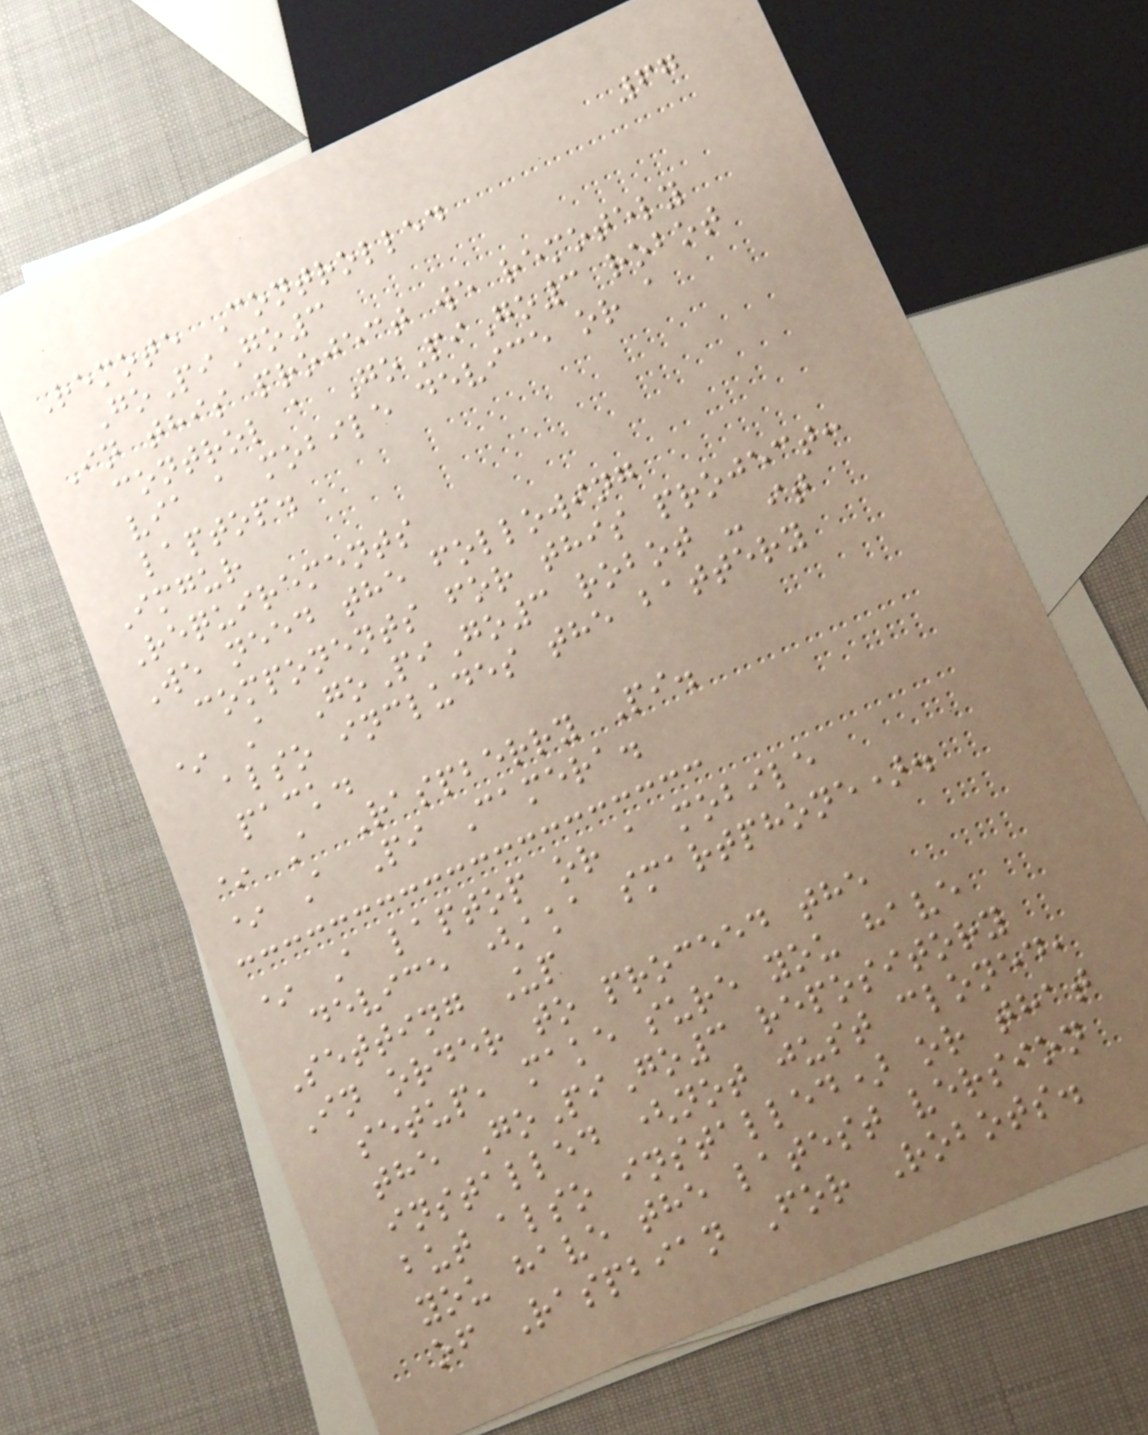67
Remote Controlled
GoPiGo3
In this project we remotely
control a GoPiGo3 robot
via a mobile device or a
laptop.
Imgur
Requirements
We need the following
components for this project:
* A GoPiGo3 robot - it
also includes the battery
pack.
* A Raspberry Pi.
* A Pi Camera.
* A laptop or a mobile
device (aka smartphone).
Setting Up
In order to proceed the
setup, make sure you have
the GoPiGo3 repository
installed (not just cloned,
but also installed) or that
you have the latest version
of Raspbian For Robots.
